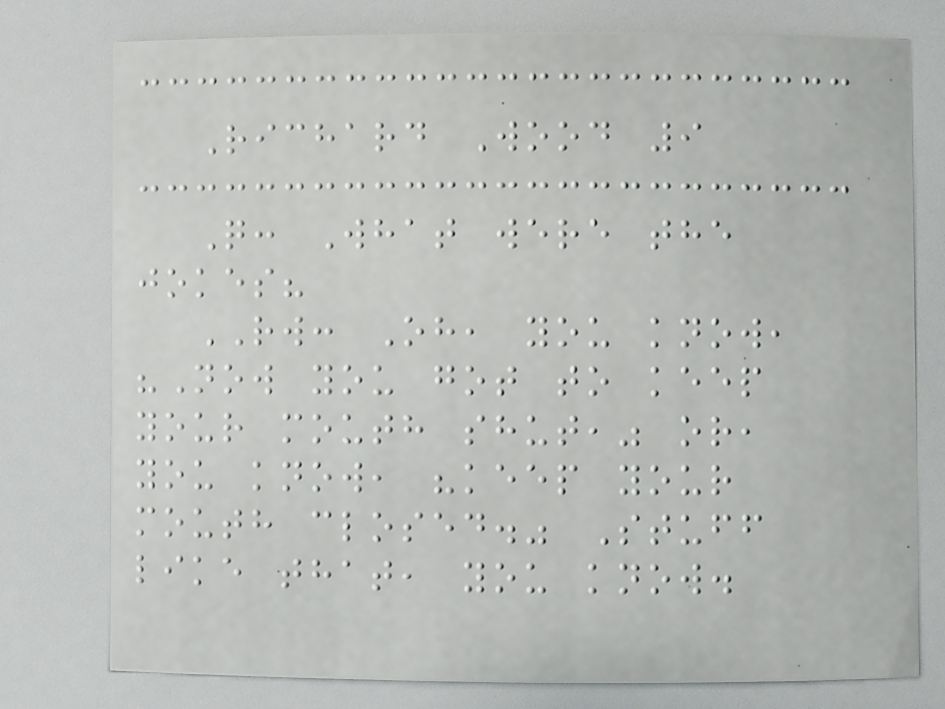Richard Wood 9
Q: What were the
jokes?
RW: Oh, you know,
"Now you got to keep
your mouth shut," or,
you know, "keep your
mouth closed." Stuff
like that, you know.
